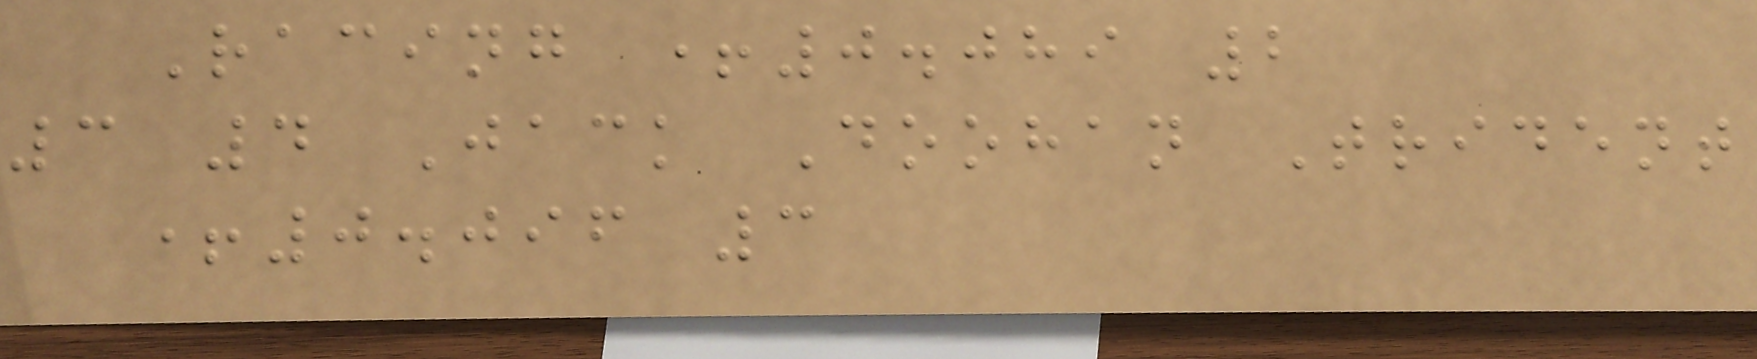Racing +0.089 2
3 4 Jack Doohan Trident
+0.096 3
